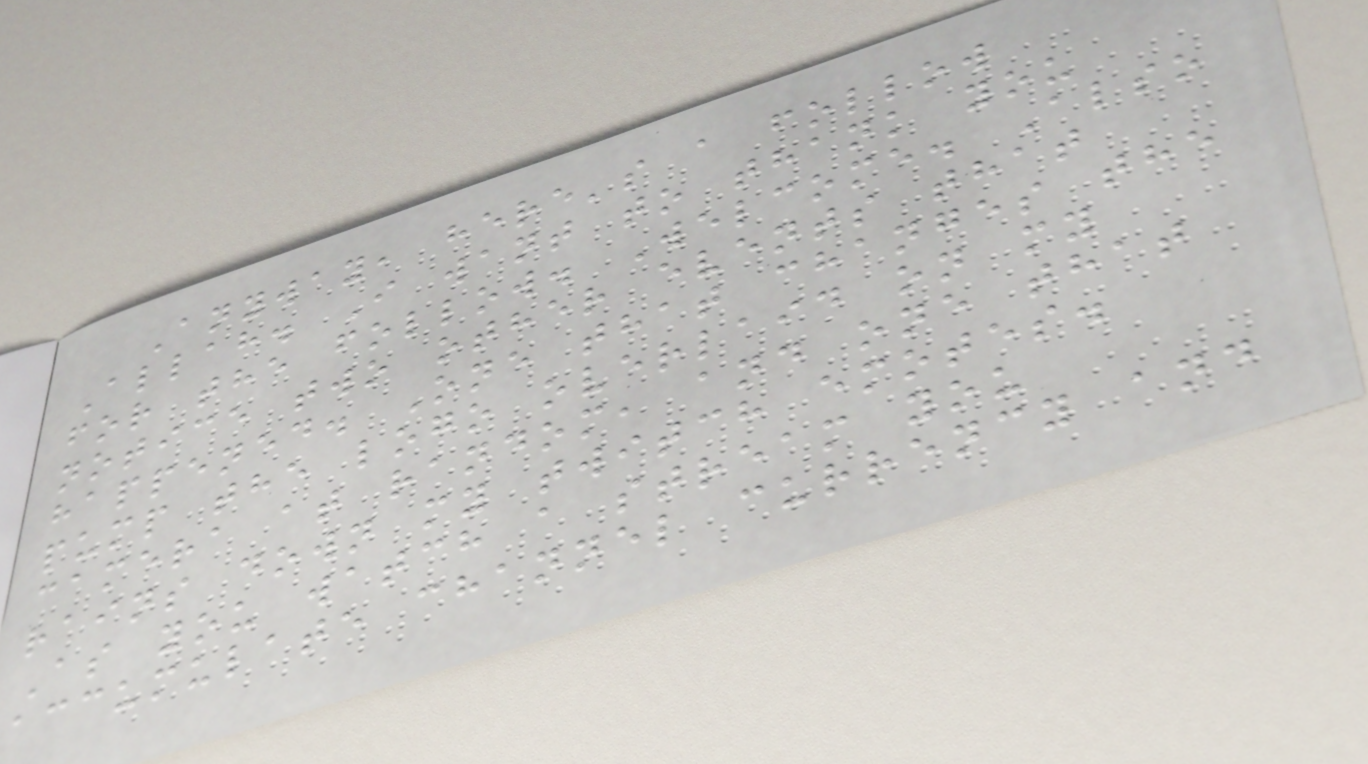Anyway, here's a follow
Allah. I want to thank you
for the follow. Welcome. Also
notice two other events that
happened. One that changes the
pump the logo overlaid on my
camera at random, and one that
rains down my twitch emotes.
As you watch a stream you
accumulate channel currency and
